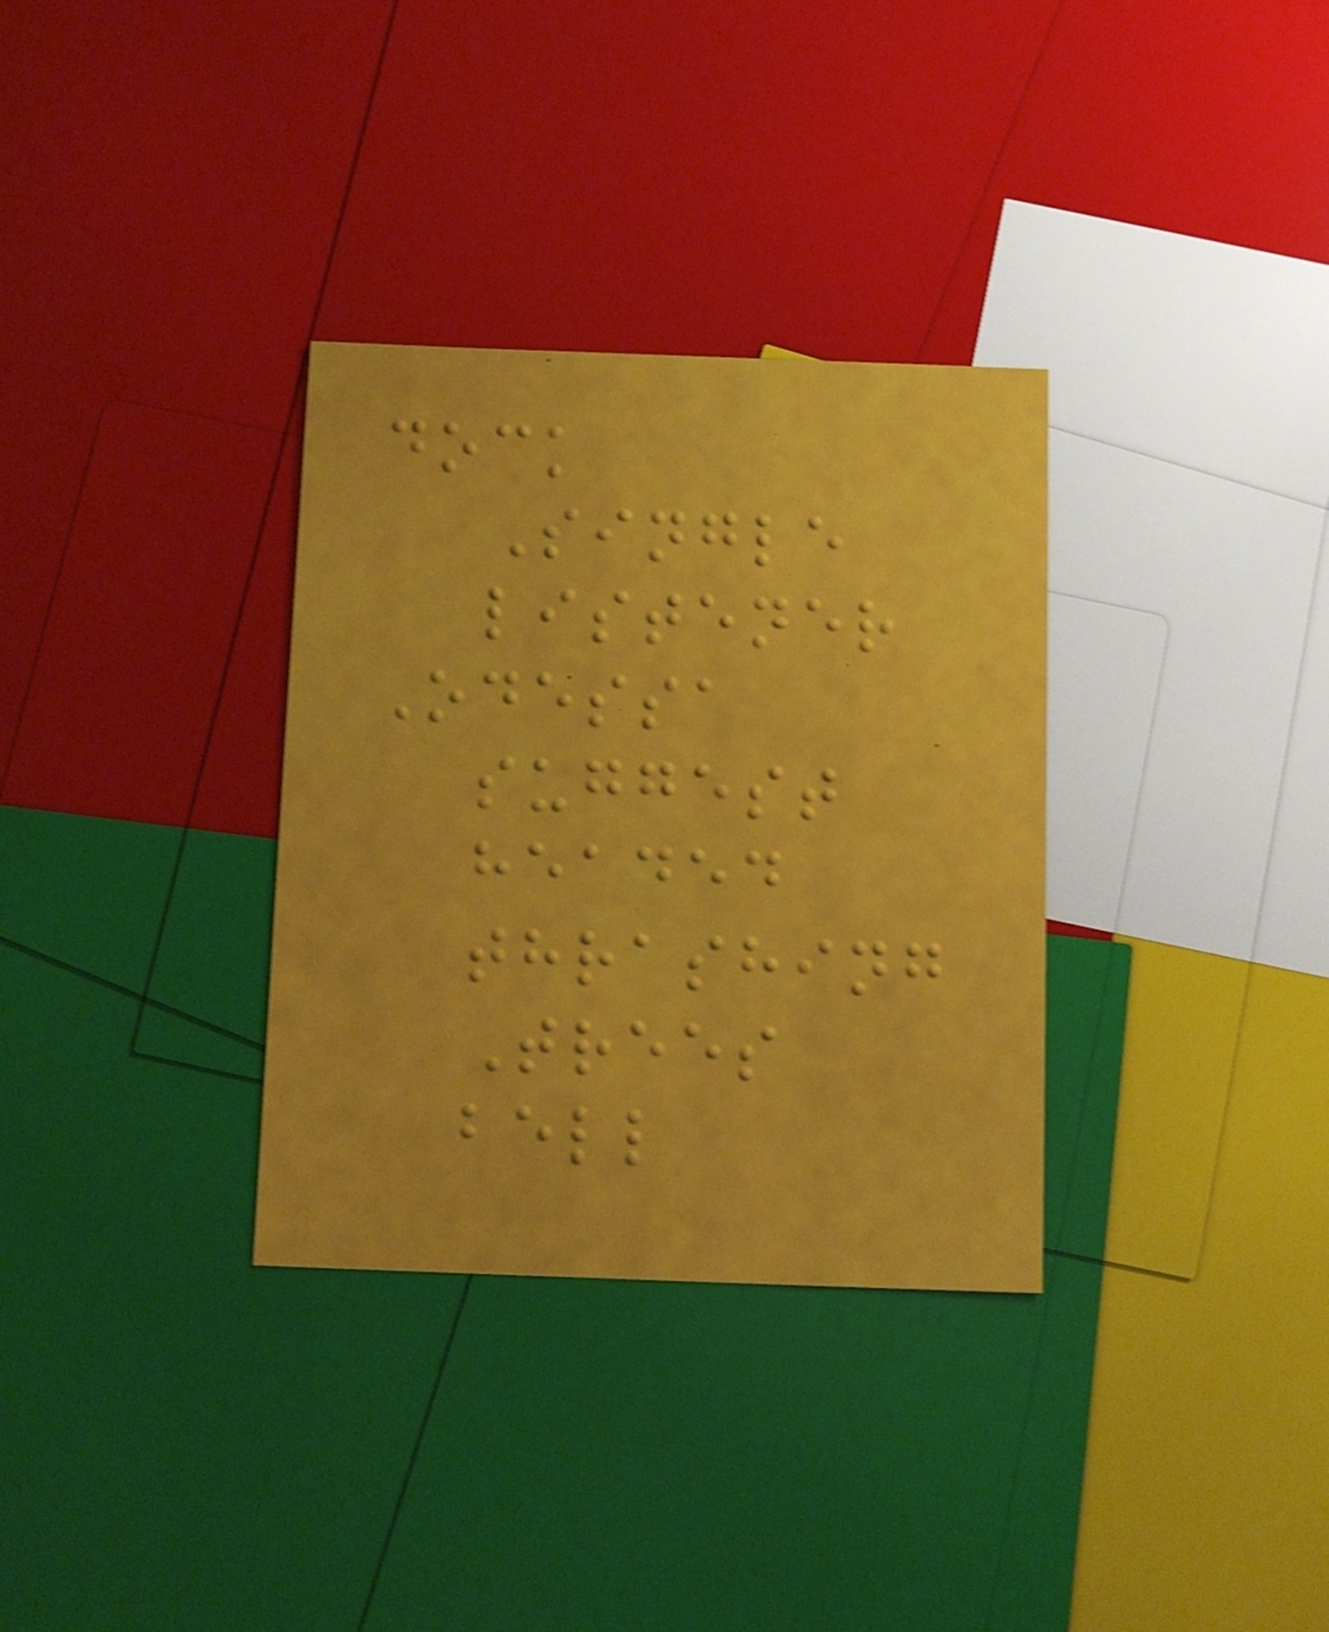dock
Single
listener
Odessa
suggest
headed
thrashing
Trees
bell
